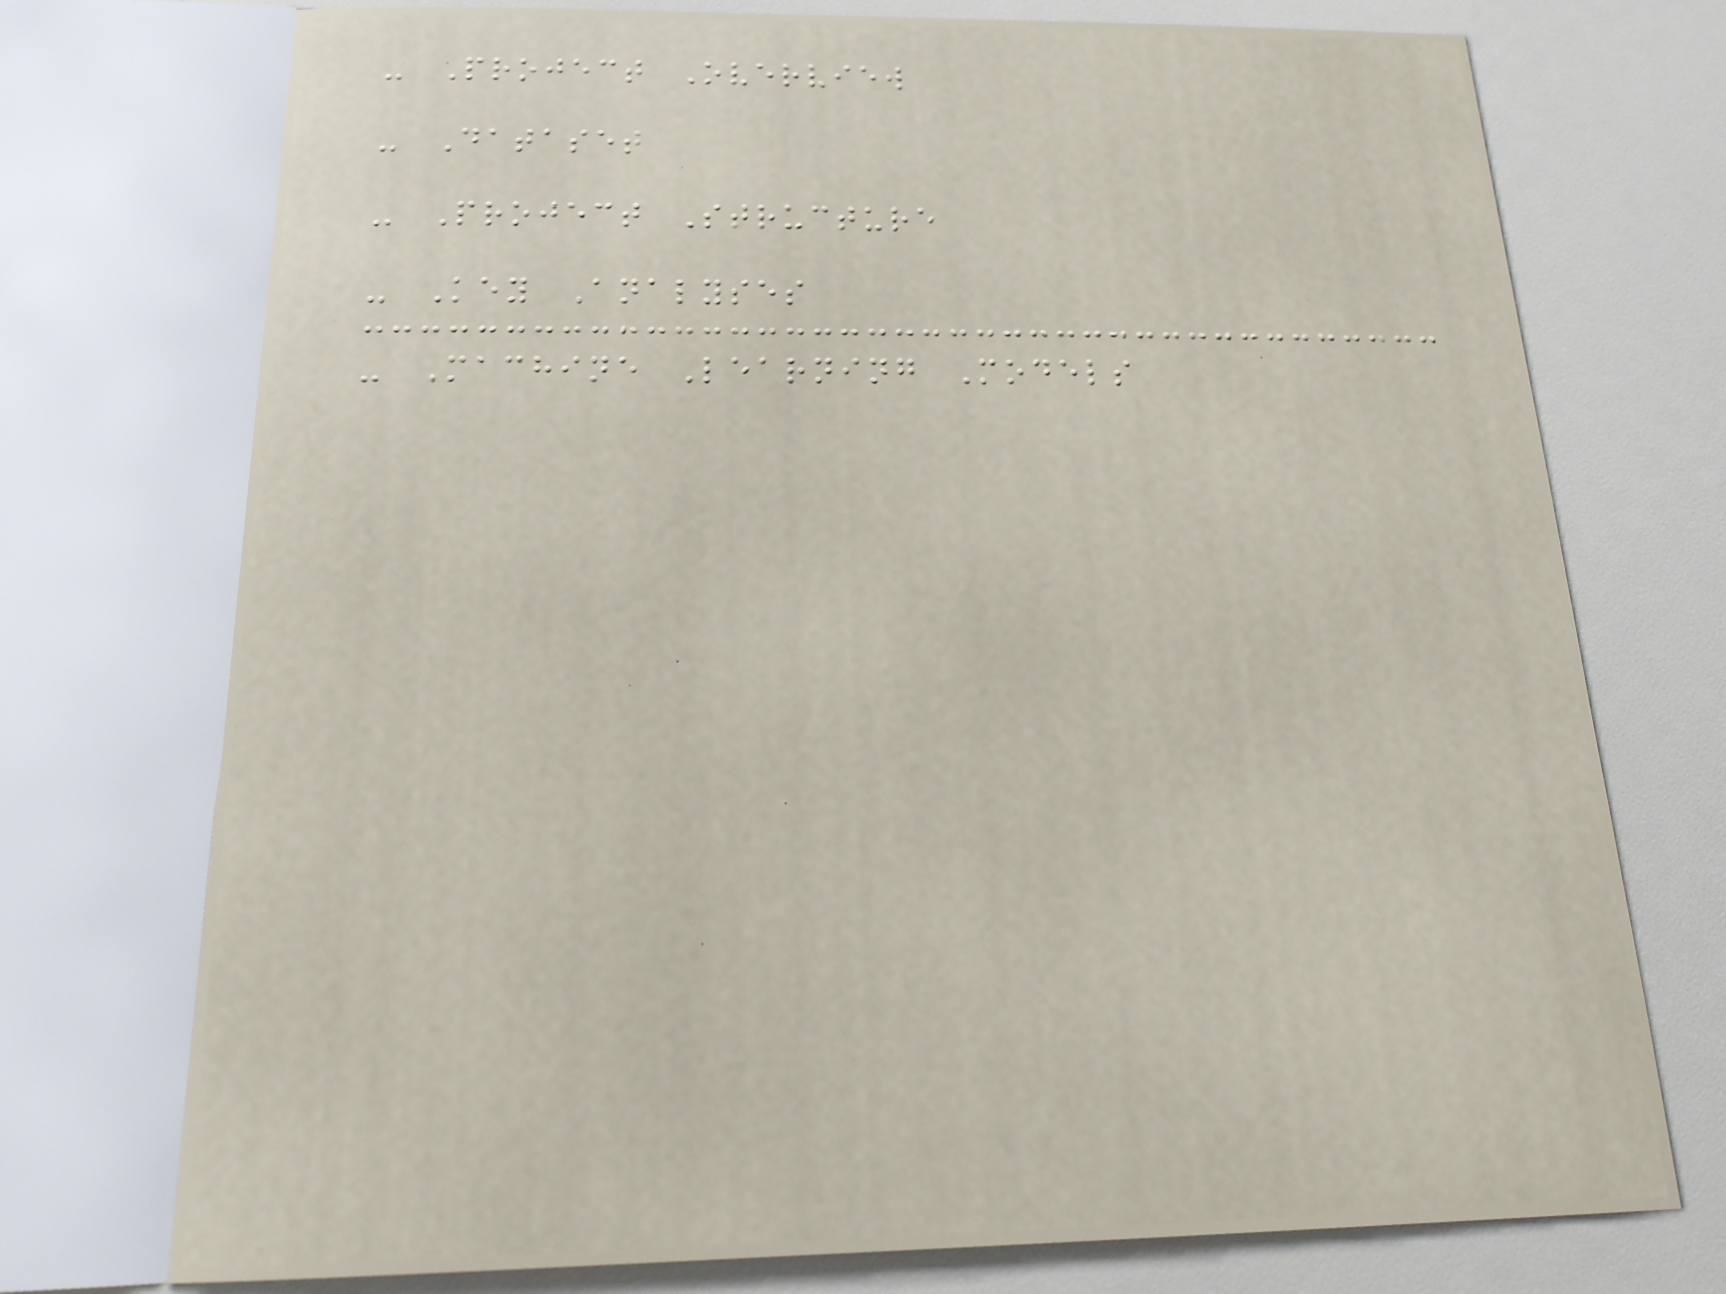- Project Overview
- Dataset
- Project Structure
- Key Analyses
- Machine Learning Models
